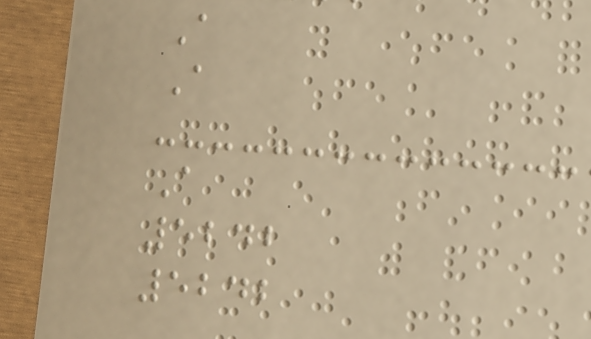A
A
A
5242
5242
